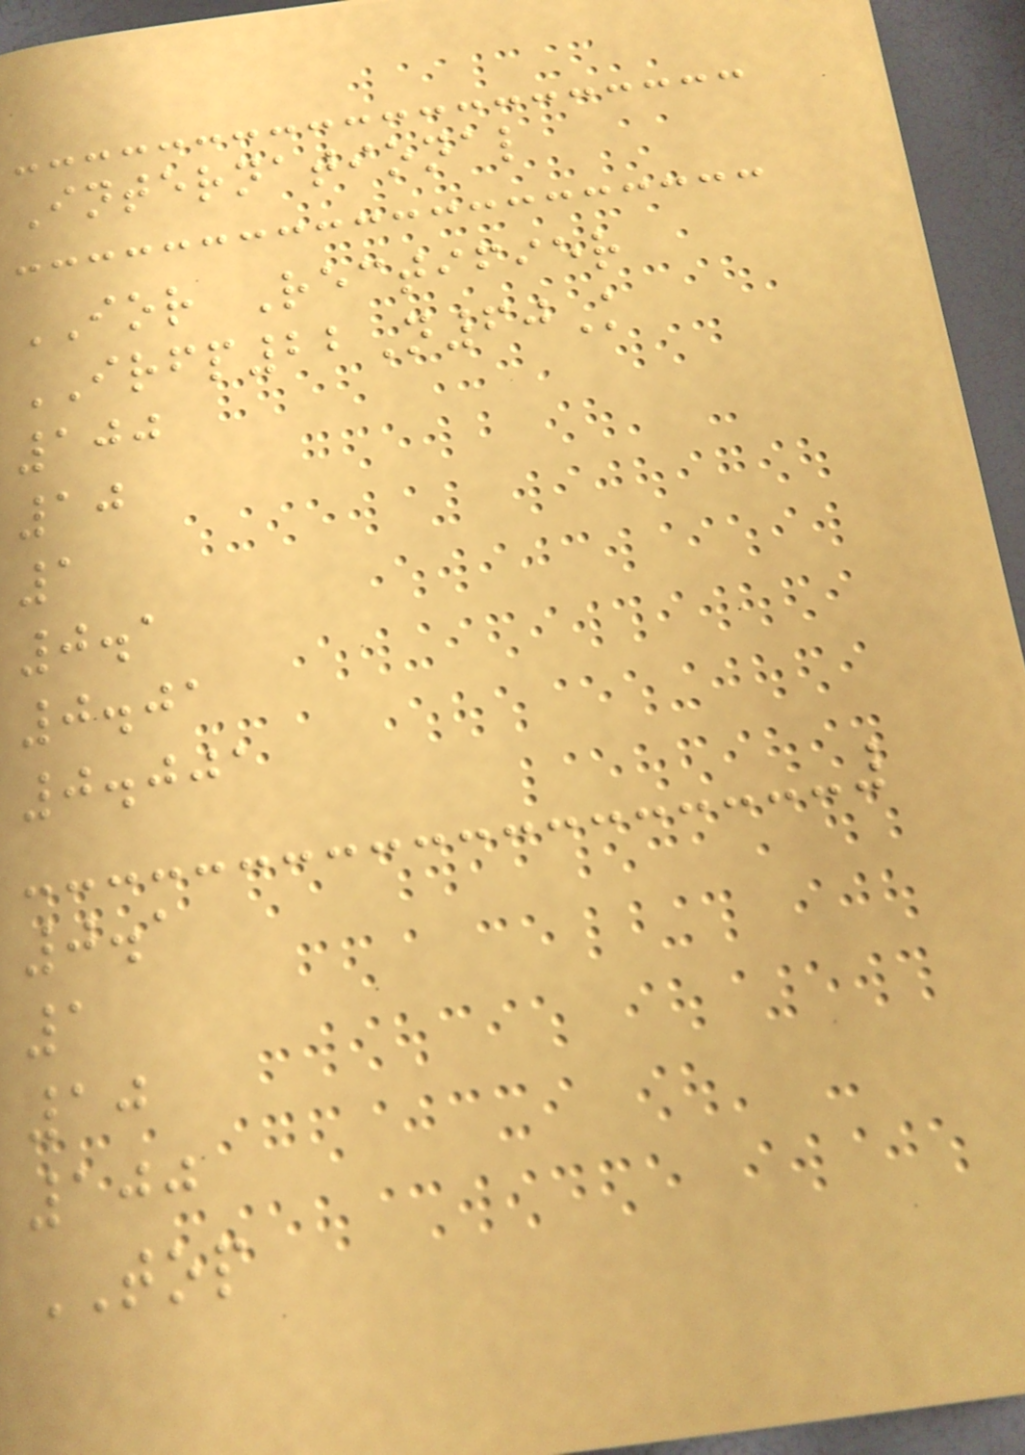International
IOR Rectifier
IRFP22N60K
100
10
1
0.1
0.01
0.001
0.1
1
10
100
TOP
